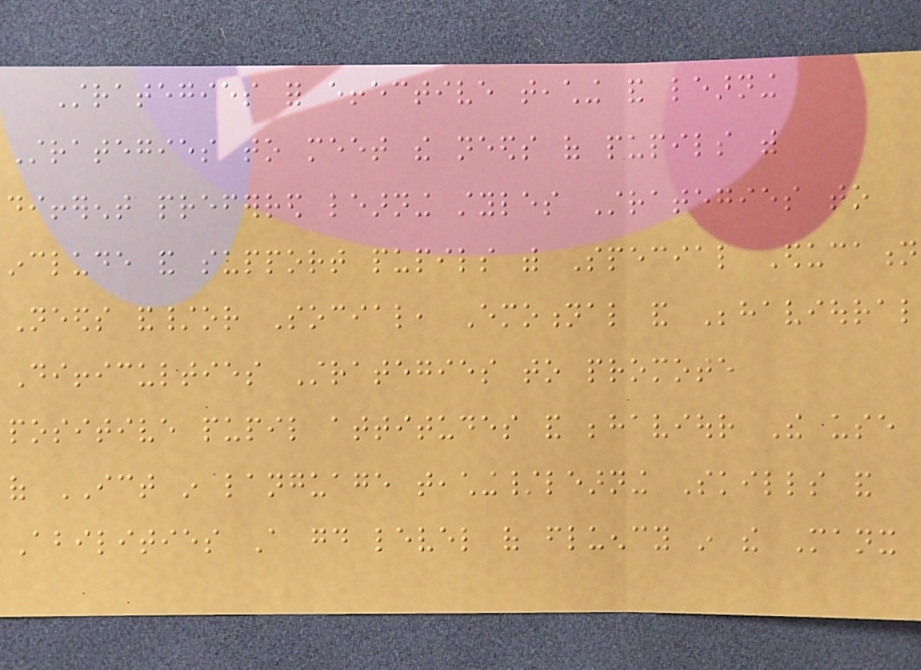Strategies for effective teaching and learning
Strategies to meet the needs of pupils with
different preferred learning styles Strategies to
include and support pupils with Special Education
Needs and/or Social, Emotional and Behavioural
Difficulties Strategies to promote
positive pupil attitudes and behaviour The use
of ICT in language teaching/learning Skills and
Abilities A good level of fluency in the Manx
